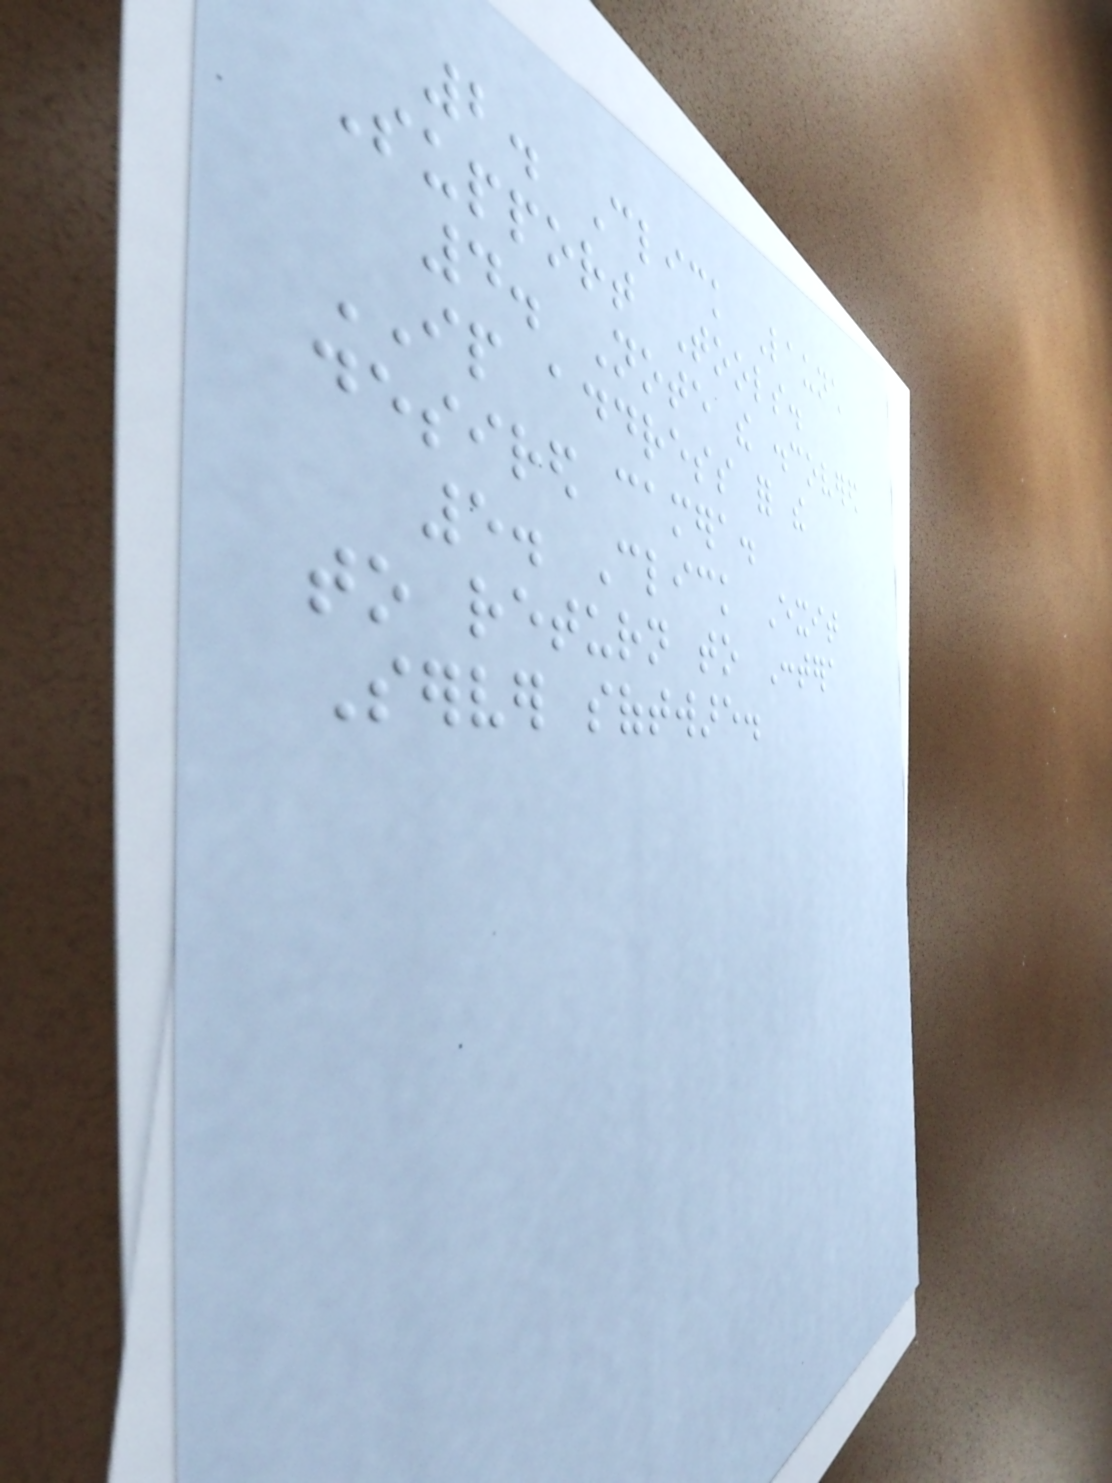2. Click Launch
Support Tools.
4. Note the discovered
IP address for the
desired camera.
5. Click Exit
to return to Contera
Server software.
